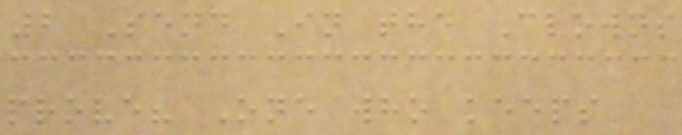2 Send In the Clowns
prove? One who keeps
